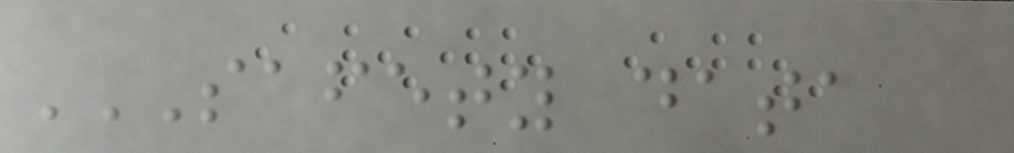SAFETY DATA
